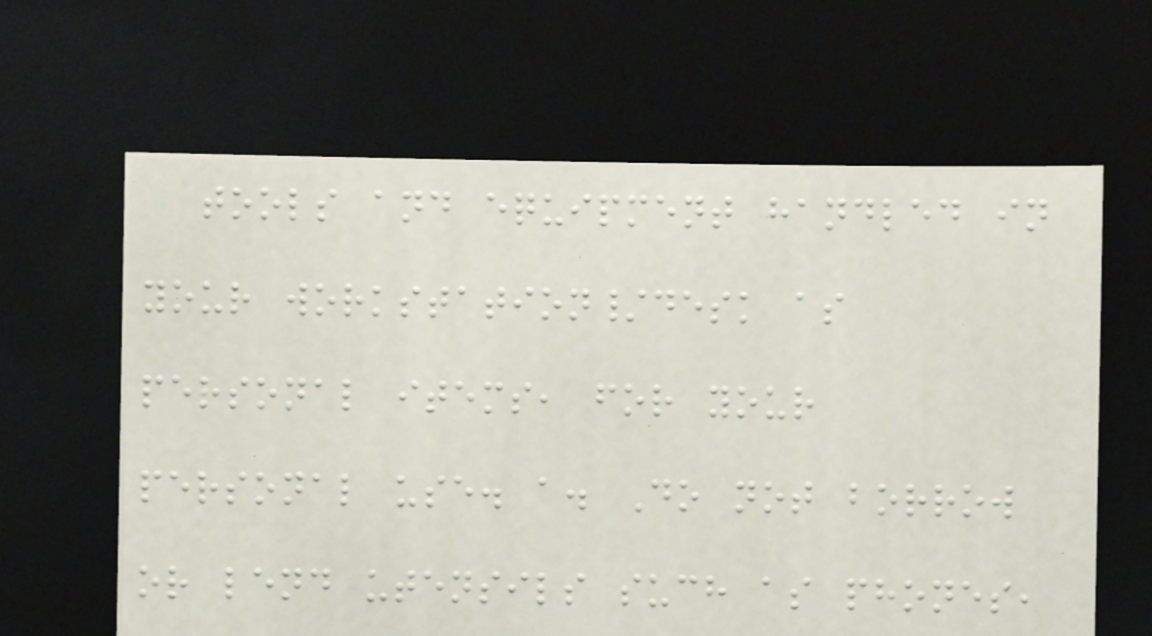tools and equipment handled in
your workstation/desk as
personal items, for your
personal use. a. Do not borrow
or lend utensils such as phones,
